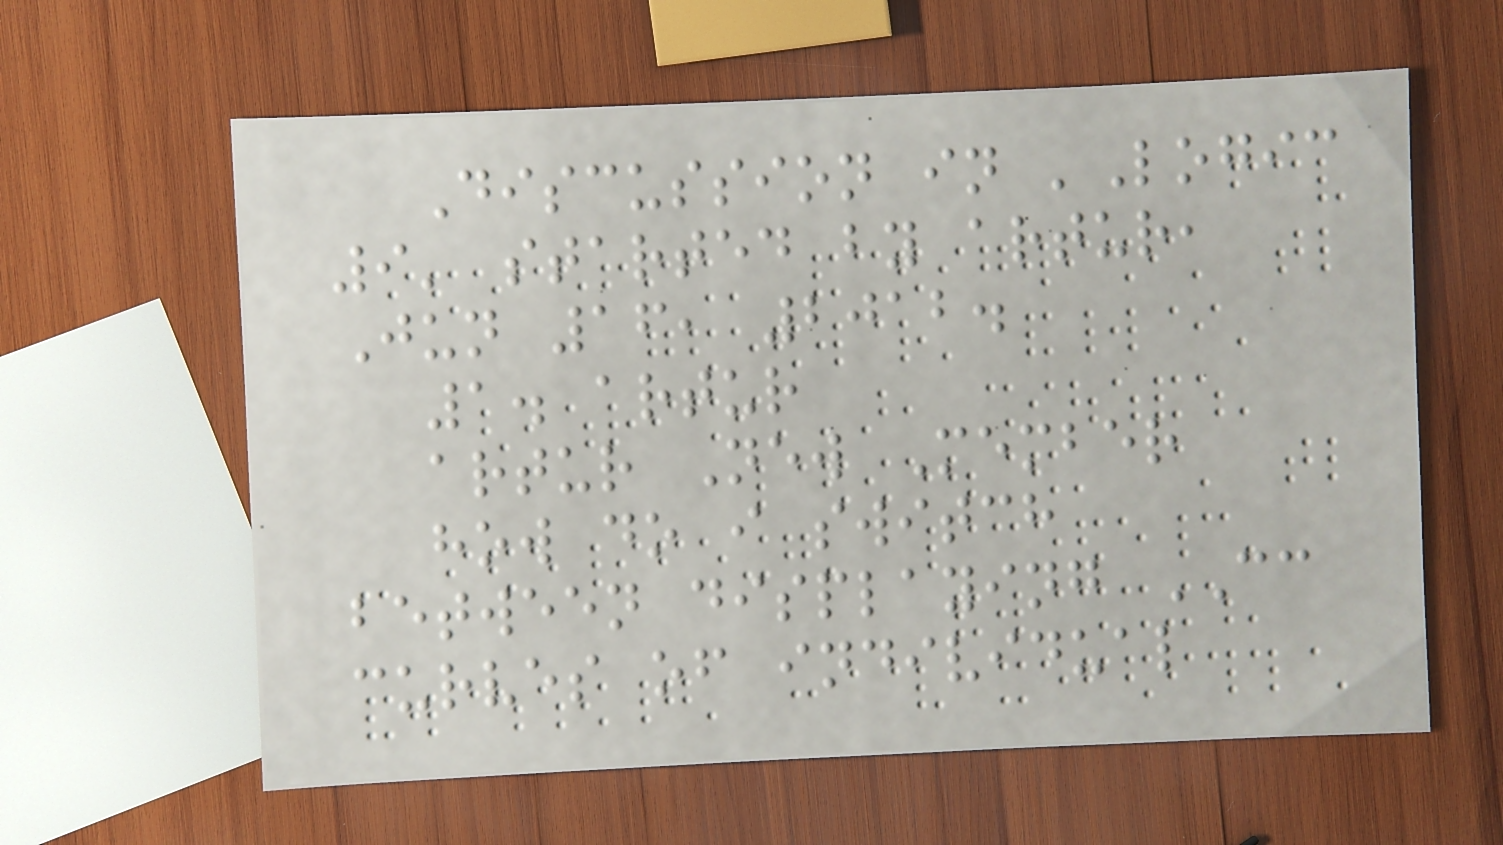Discussion in 'Logic
9' started by artur,
Jun 16, 2012.
1. artur
artur New Member
how do i switch
between displaying CC
curves of individual
